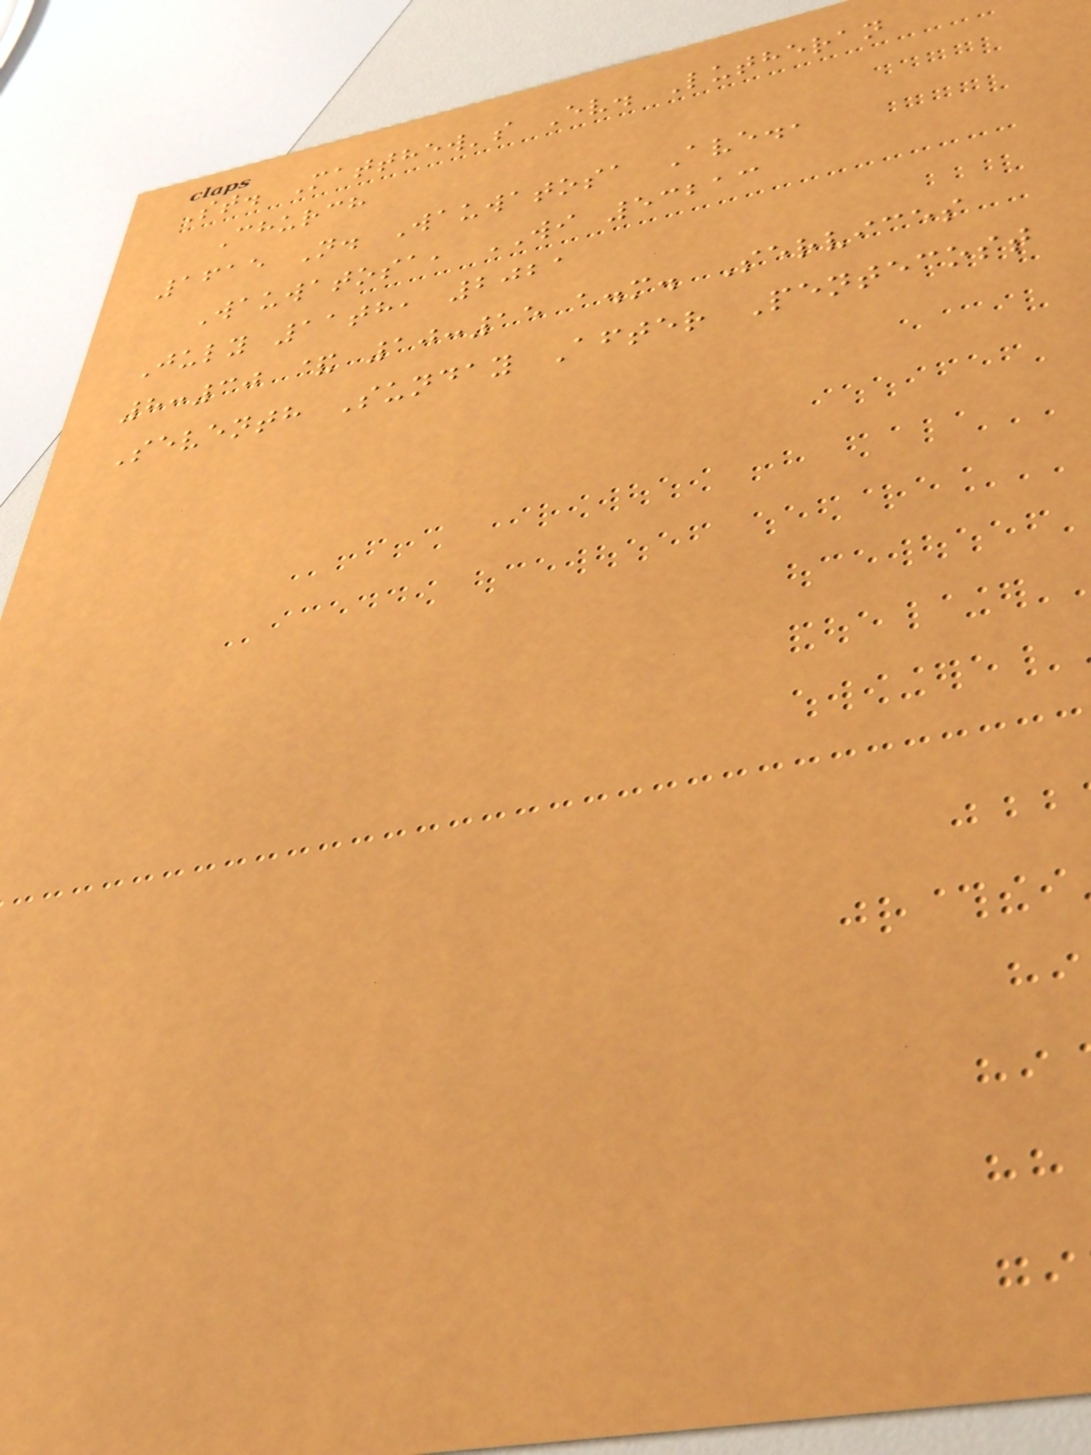St. Matthew's Ev. Lutheran
Church
1615 N. Wauwatosa Ave.,
Wauwatosa, WI 53213
July 11th, 2021
8:30 & 10:15 a.m. Services
Seventh Sunday After Pentecost
